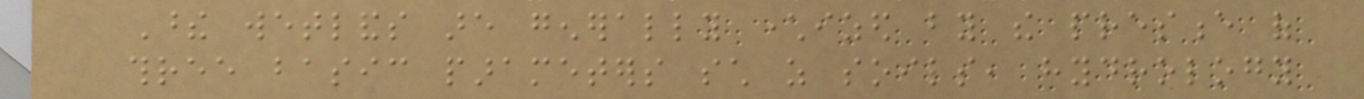These wetlands are generally characterized by the presence of
three basic parameters such as soils, hydrology
